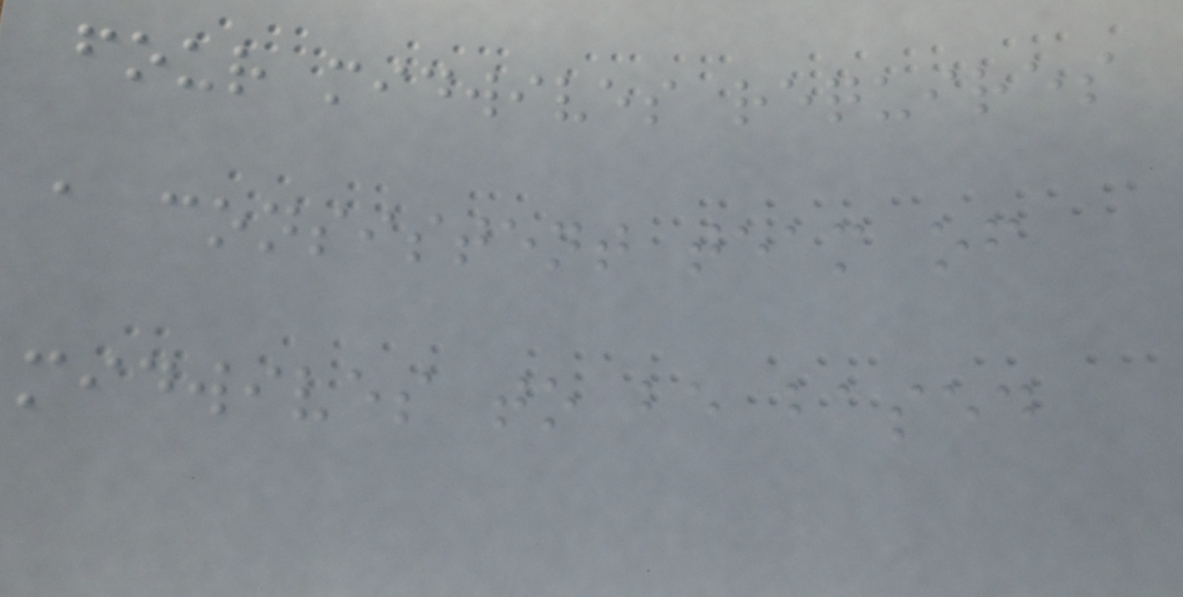four midwives requires
a consistent team of
midwives to be based
